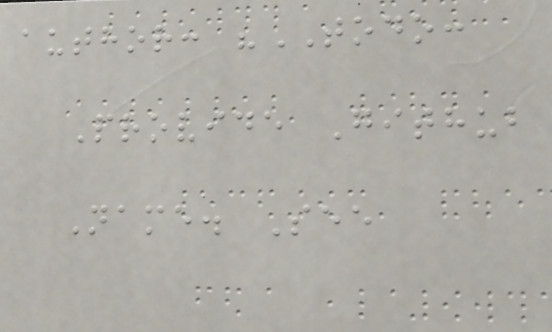author: "TODO:
Provide Github
Name. See
